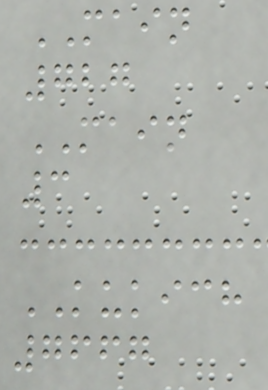MAIN
727
MAIN
3
KUKICH
7667
